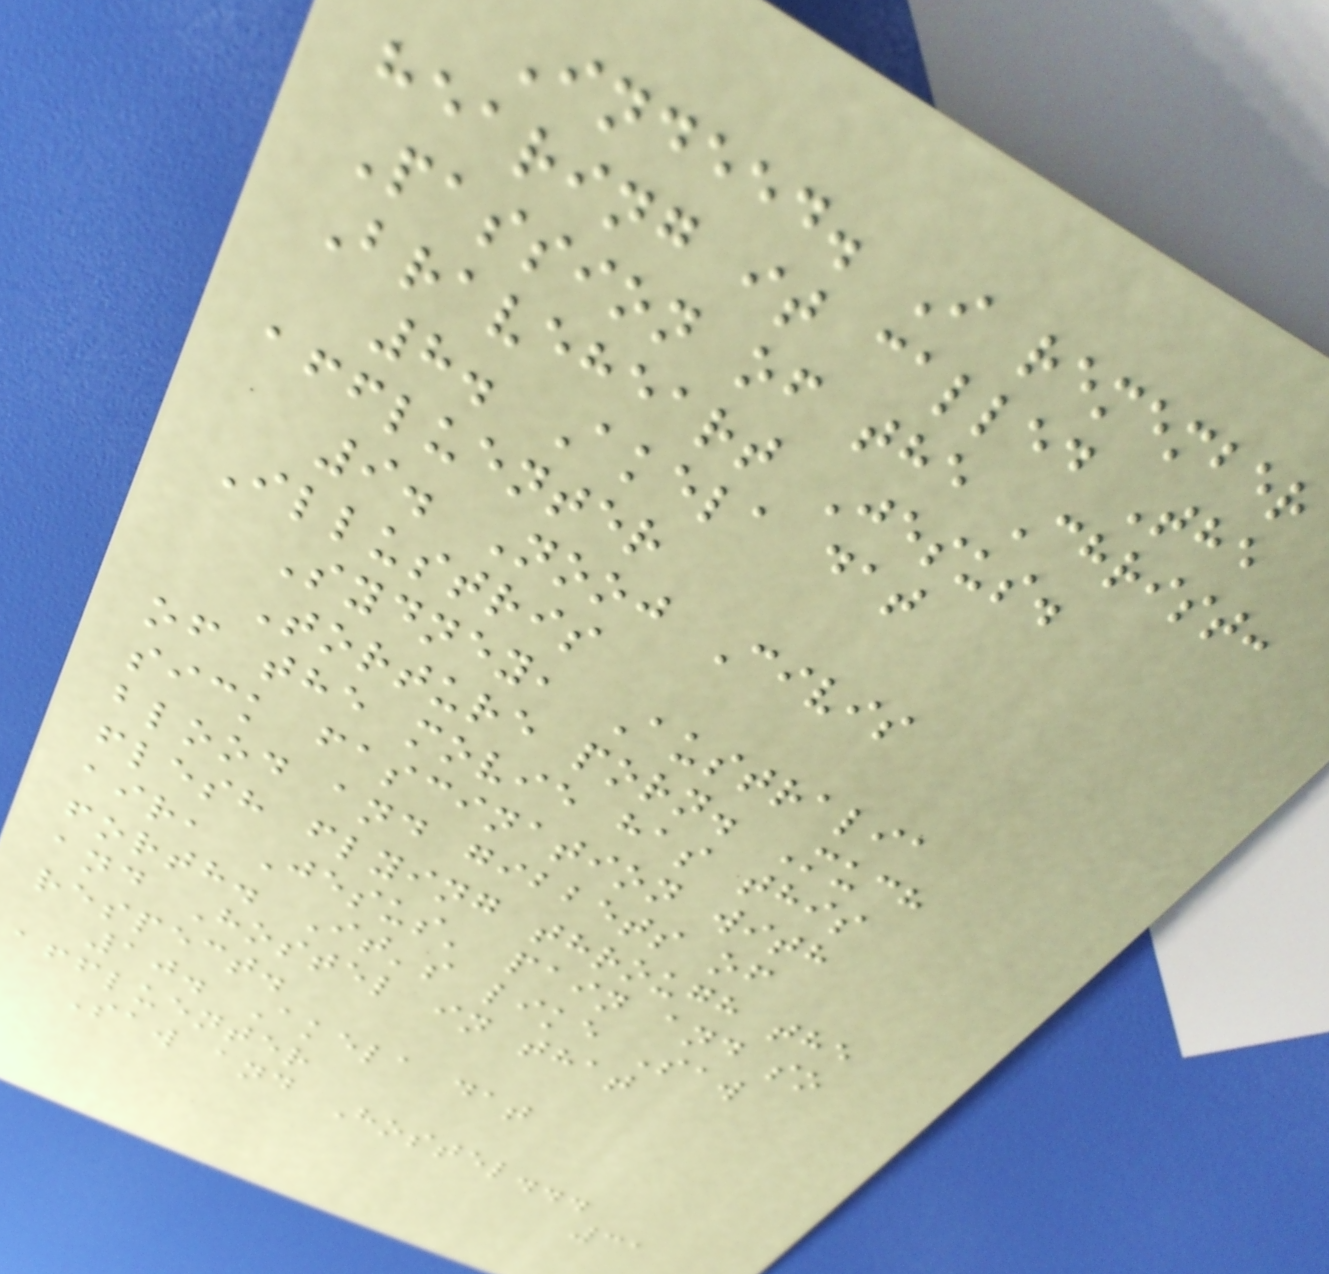Indeed. I remember
hearing it called The
Passion of the Christ:
Braveheart Jesus.
8. Akela dat
affluenter
9. Nooj Civis
Illustris
Sydney, Australia
Torture porn. Much
of the movie has this
sick fascination with
blood and gibbets of
flesh flying through the
air, Jesus' pain and so
forth. It's like Saw
and Hostel in that
respect.
10. Akela dat
affluenter
Saw and Hostel...
31
